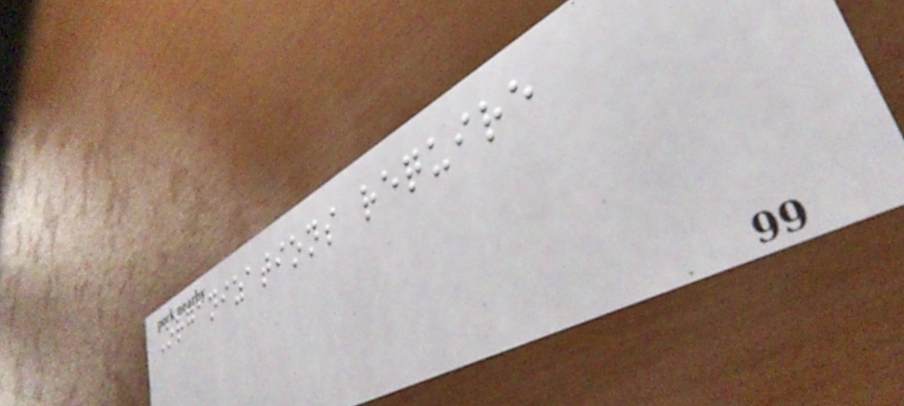Organizations require
